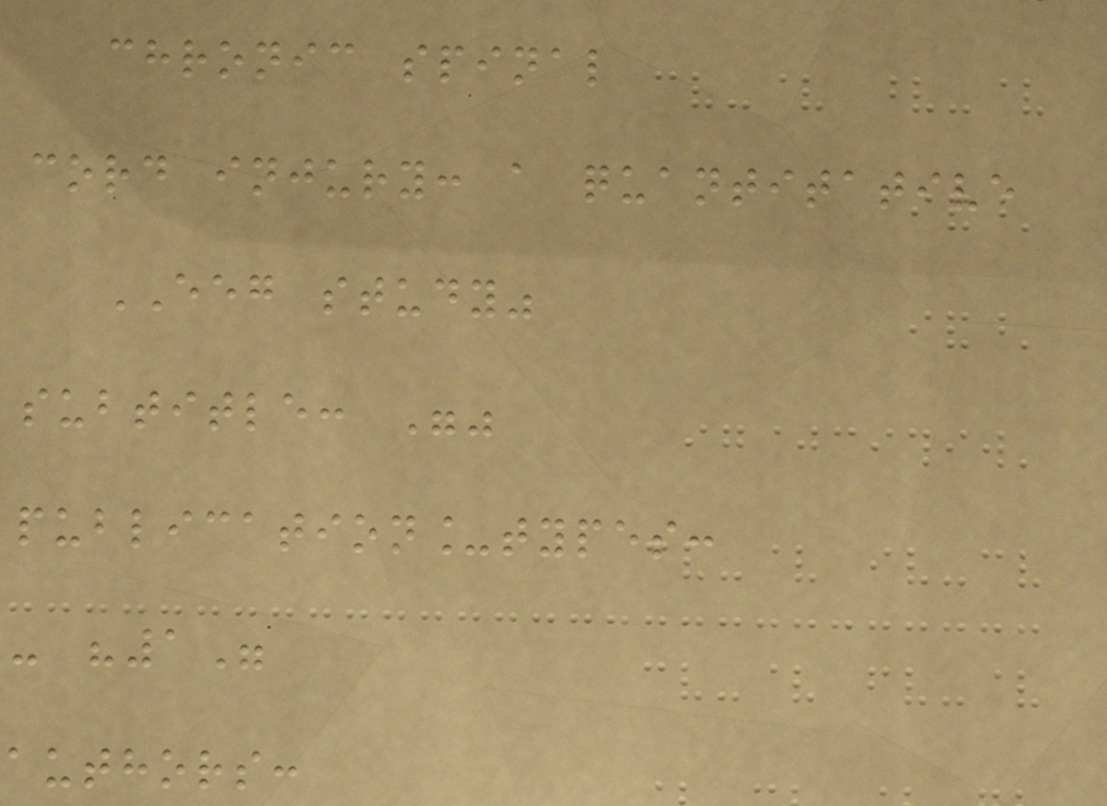chronic spinal
cord injury: a quantitative
EEG study"
subtitle: ""
publication_types:
- "1"
authors:
